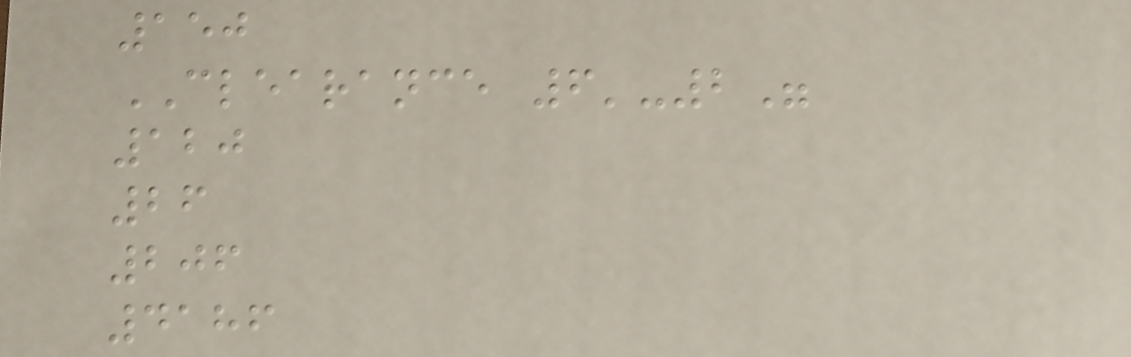150
CLEARANCE 6'-2"
120
26
206
4186
